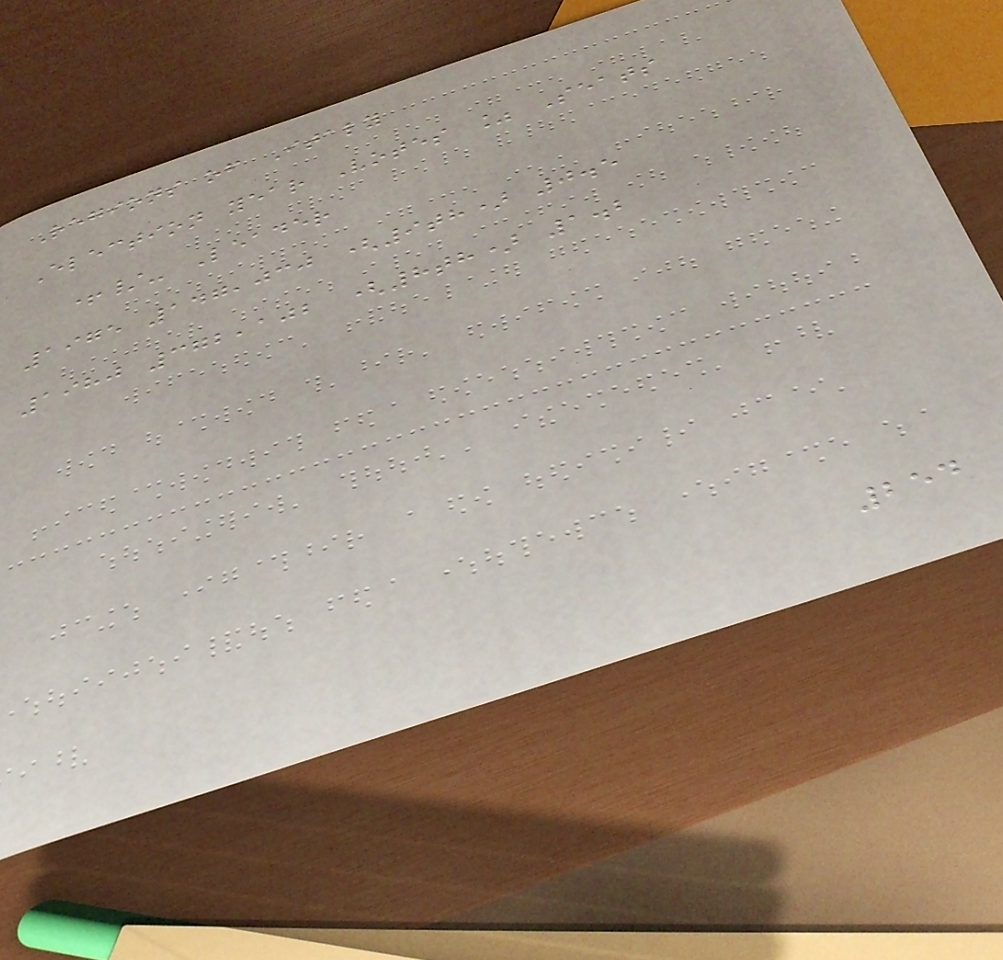Regions of Italy
Election year Votes % Seats
+/- Leader
1975 147,030 (9th) 0.5
1980 372,102 (8th) 1.2
254
